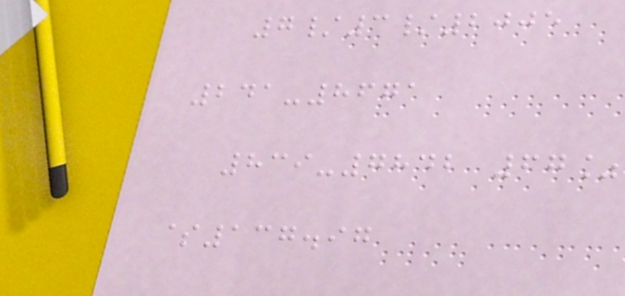7/3/2005
241-8671
839-7842 67%
$137.97
